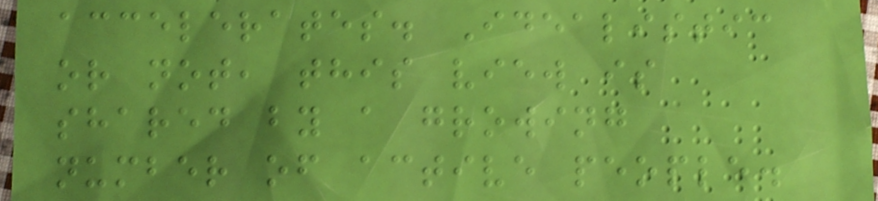accelerates. Idealistic
or not, this view is
shared by a growing
number of active people.
